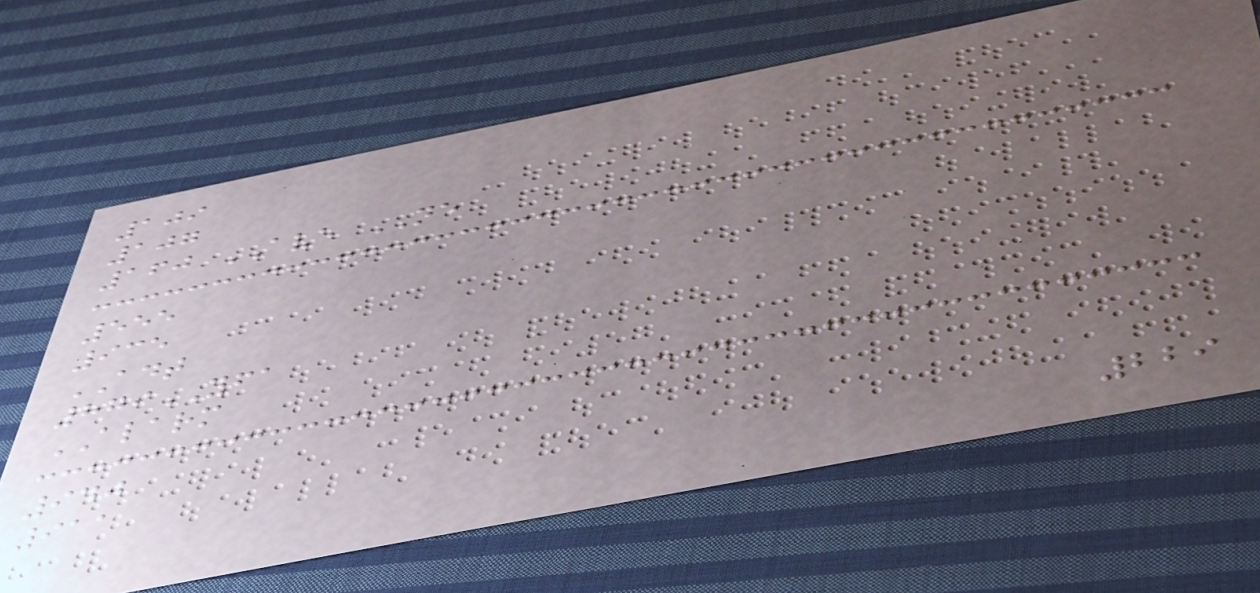109
107
160 AVE NE
555
935
ADT
879YFA
ALARM
940
911
229
